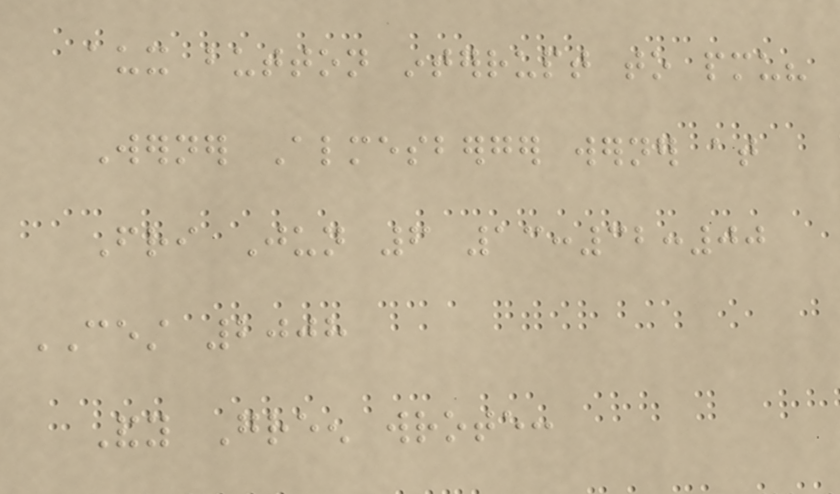aux button interrupt to pmu?
Werner Almesberger werner at
Fri Jun 6 13:32:00
CEST 2008
Andy Green wrote:
